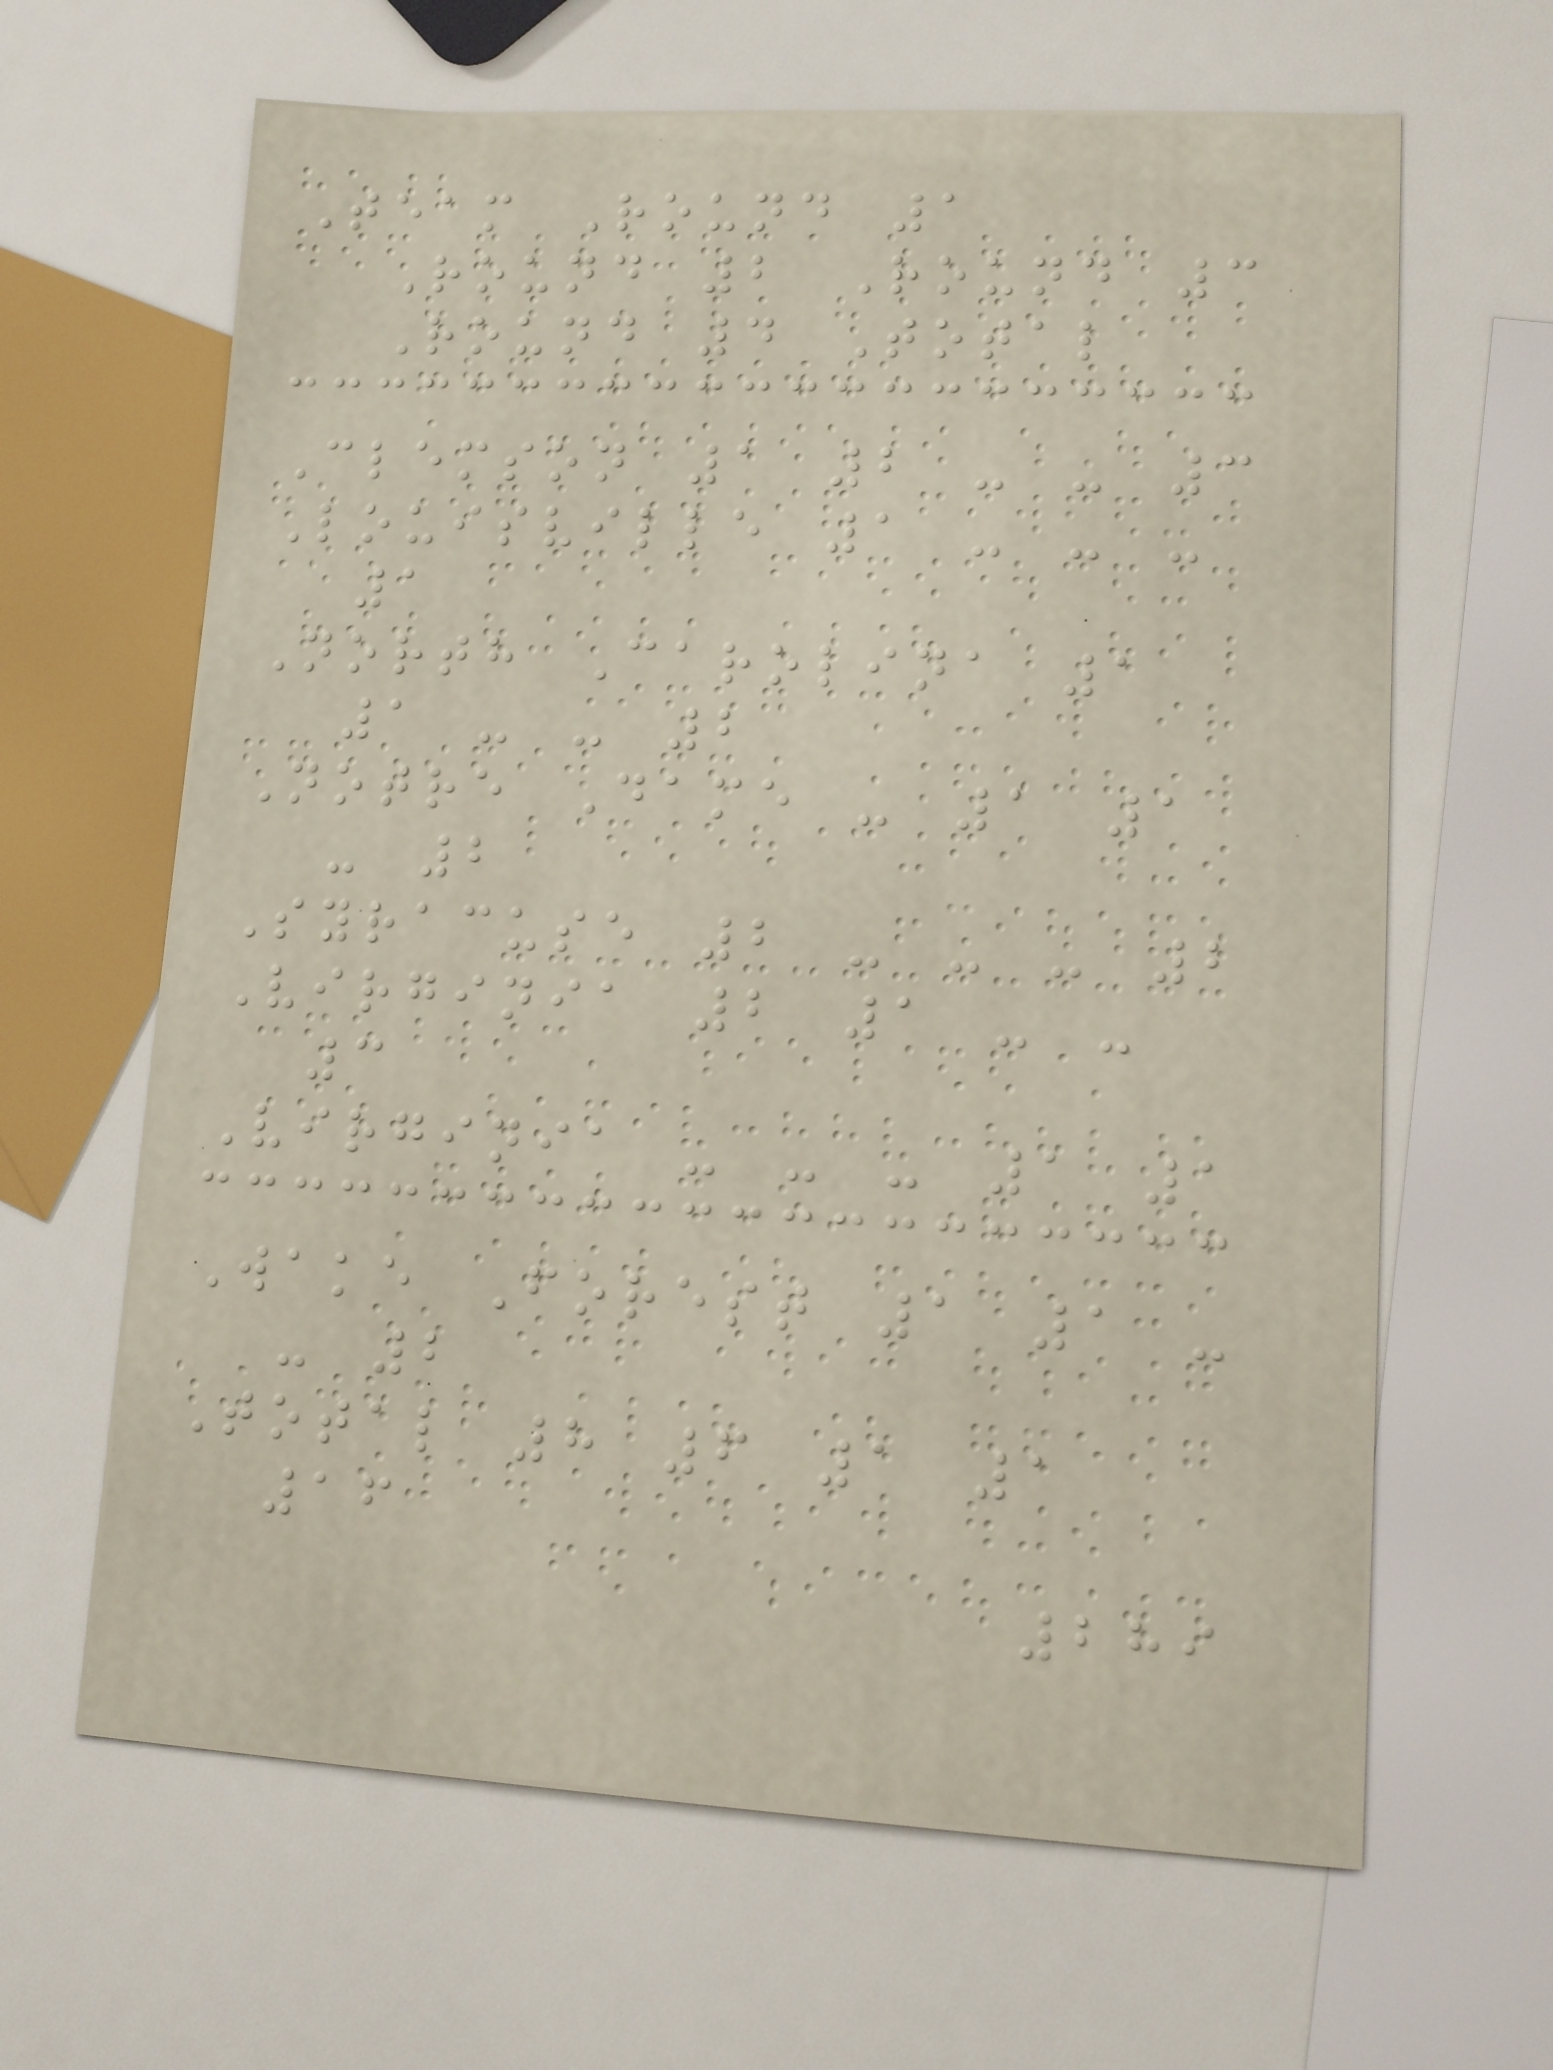Team Round 1
Round 2 Round 3
Round 4 Total
Clemson 1 2 - - 3
Louisville 1 - - -
1
North Carolina 1
1 - - 2
Notre Dame - 1 1
- 2
Syracuse 2 - - - 2
Virginia 2 1 - -
3
Virginia - - - 1 1
Wake Forest 1 1 -
- 2
Total 8 6 1 1
16
289
